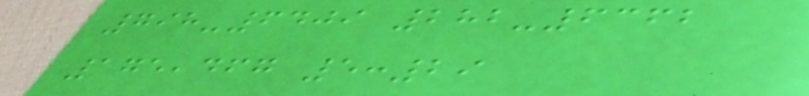798-6409 282-6362
175,467 5:29
